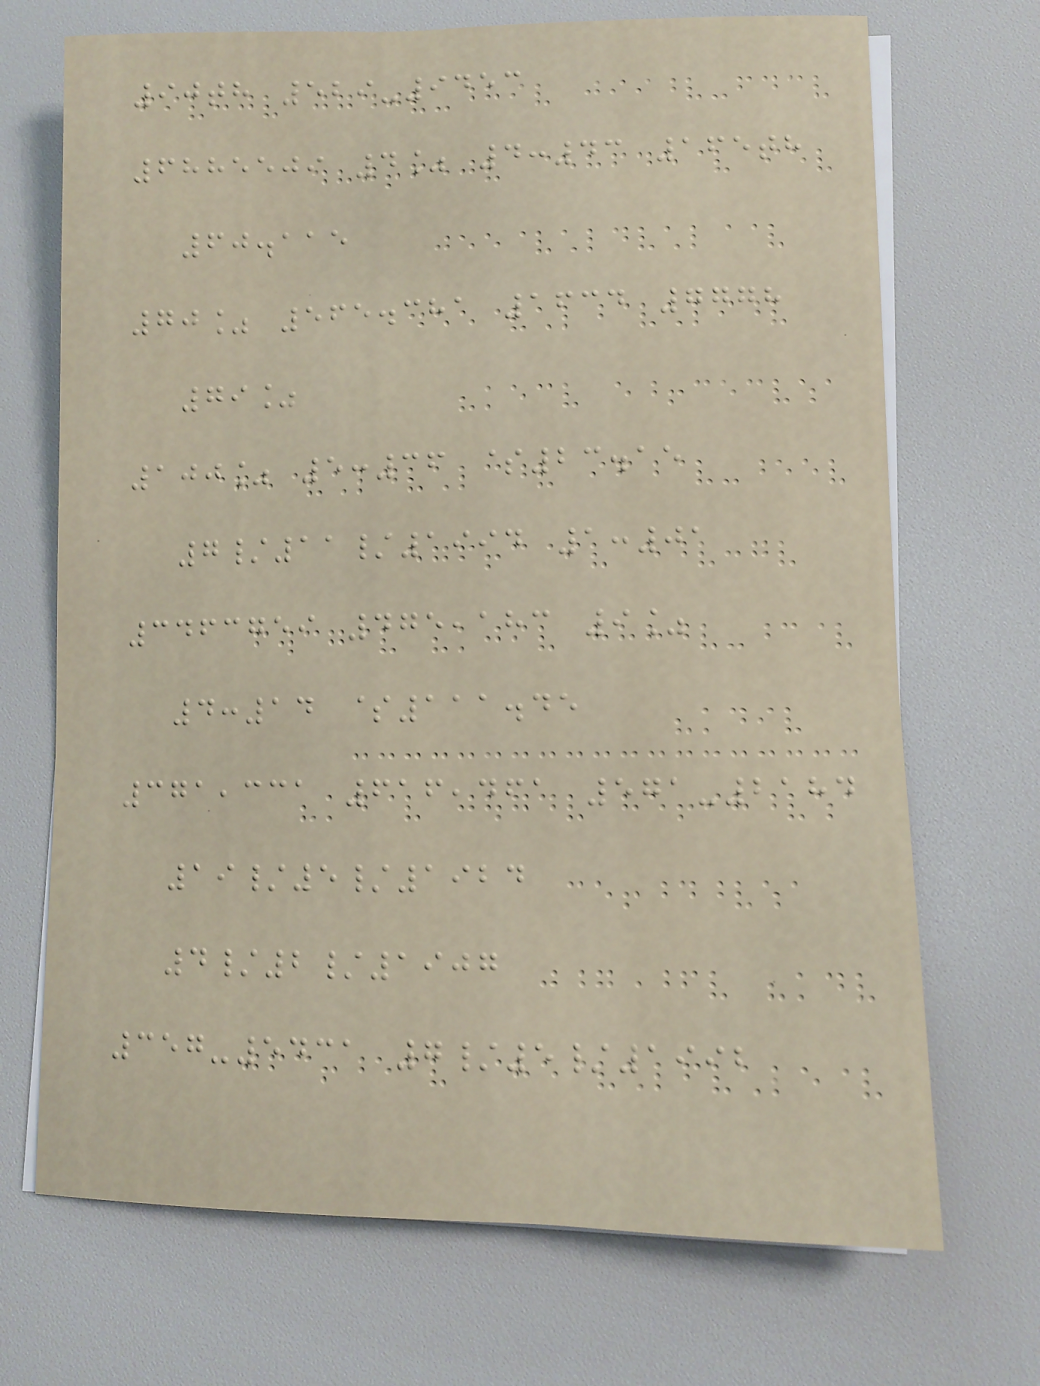90th 529-9453
6885509 4% 4:43 165th
60.115
70% 565.381 1634 7778
79%
100% 5:36 $23.15
7/11/1994 1:01
3463759 475,183 9%
4:14 $111.45
371,331 616,461 571-2184
19/5/1924
4/2/1907
357-5431 7/5/1992
